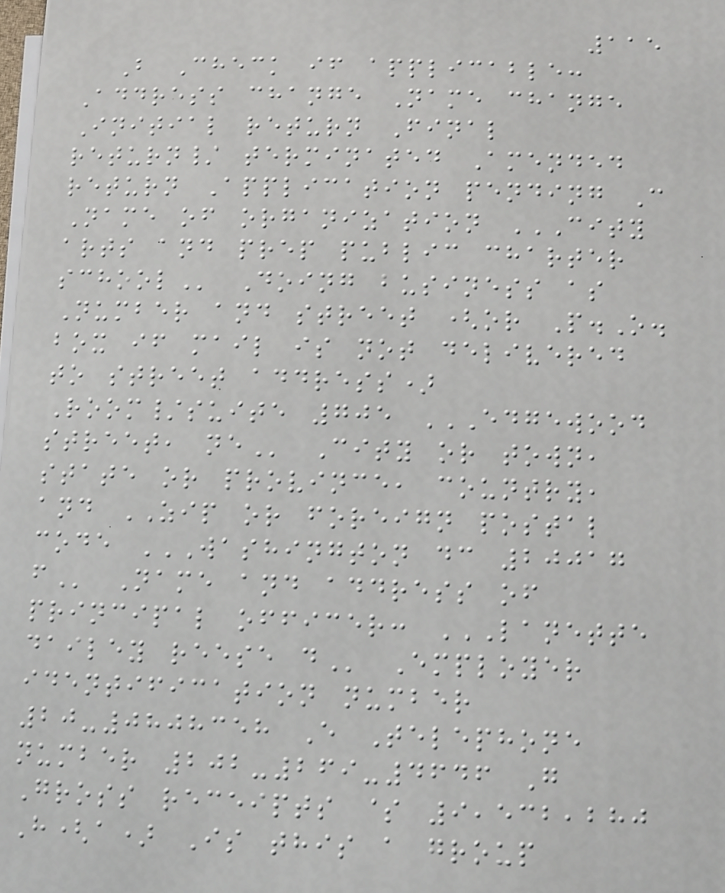115
B Check if applicable:
Address change Name change
Initial return Final
return/ terminated Amended
return Application pending C
Name of organization CITY
ARTS AND PREP PUBLIC CHARTER
SCHOOL Doing business as
Number and street (or P.O.
box if mail is not delivered
to street address)
Room/suite 705 EDGEWOOD
STREET, NE City or town,
state or province, country,
and ZIP or foreign postal
code WASHINGTON DC 20017
F Name and address of
principal officer: LANETTE
DAILEY REESE D Employer
identification number
20-0808358 E Telephone
number 202-269-4646 G
Gross receipts $ 9,532,280
H(a) Is this a group
